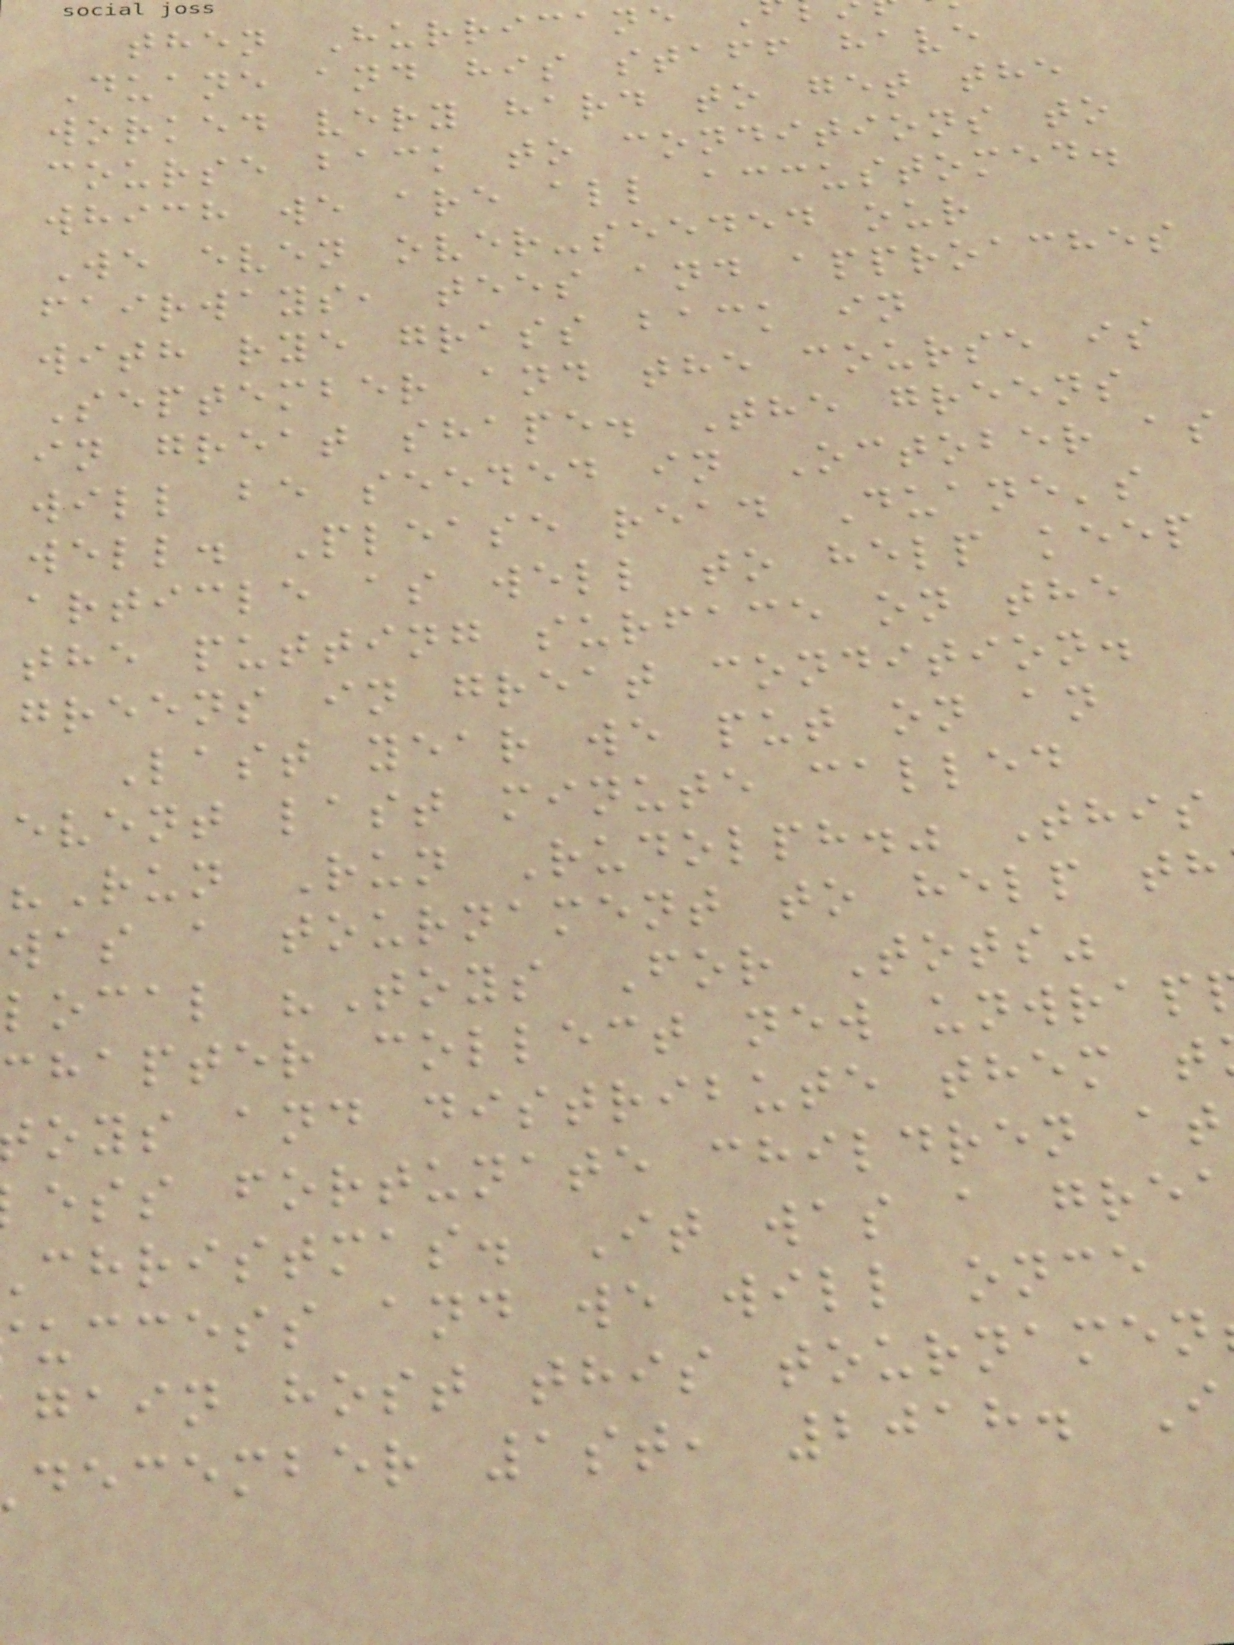then Hurricane
Duane and his staff have
worked very hard to get the
course back to conditions to
which we are all accustomed.
We even over-seeded our
fairways, tees and approaches
with rye grass back in
September and the course is
in great shape. The greens
will be seeded in October as
well. Please read Duane's
article as well to help keep
the putting surface on the
greens in great condition.
Last year we put on an
event last minute called
"Run Run Rudolph." This
was a tournament to help th
local "Toys For Tots"
chapter collect new unwrap
oys and distribute them t
ess fortunate children at
christmas. It was a gre
uccess and we will once
gain host this tournamen
december 1st, 2018. I
